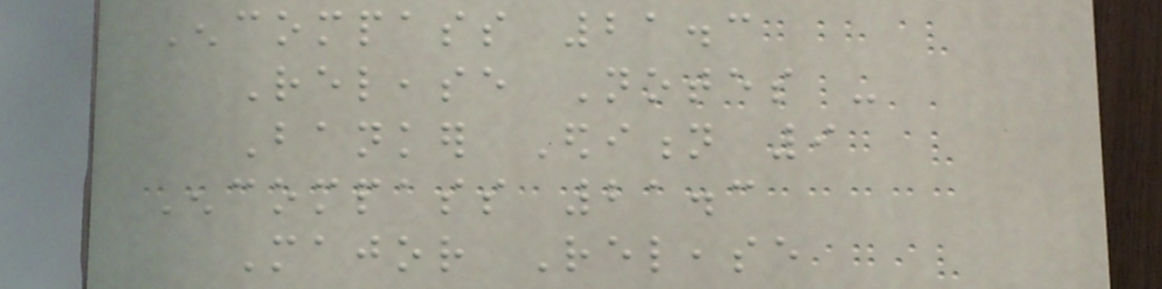Encompass 21.3
Release Notes -
Banker Edition 9
Encompass 21.3
Major Release
